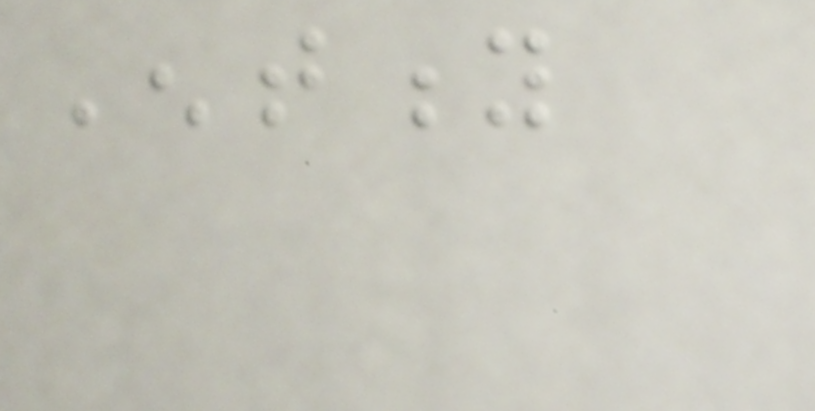Entity
